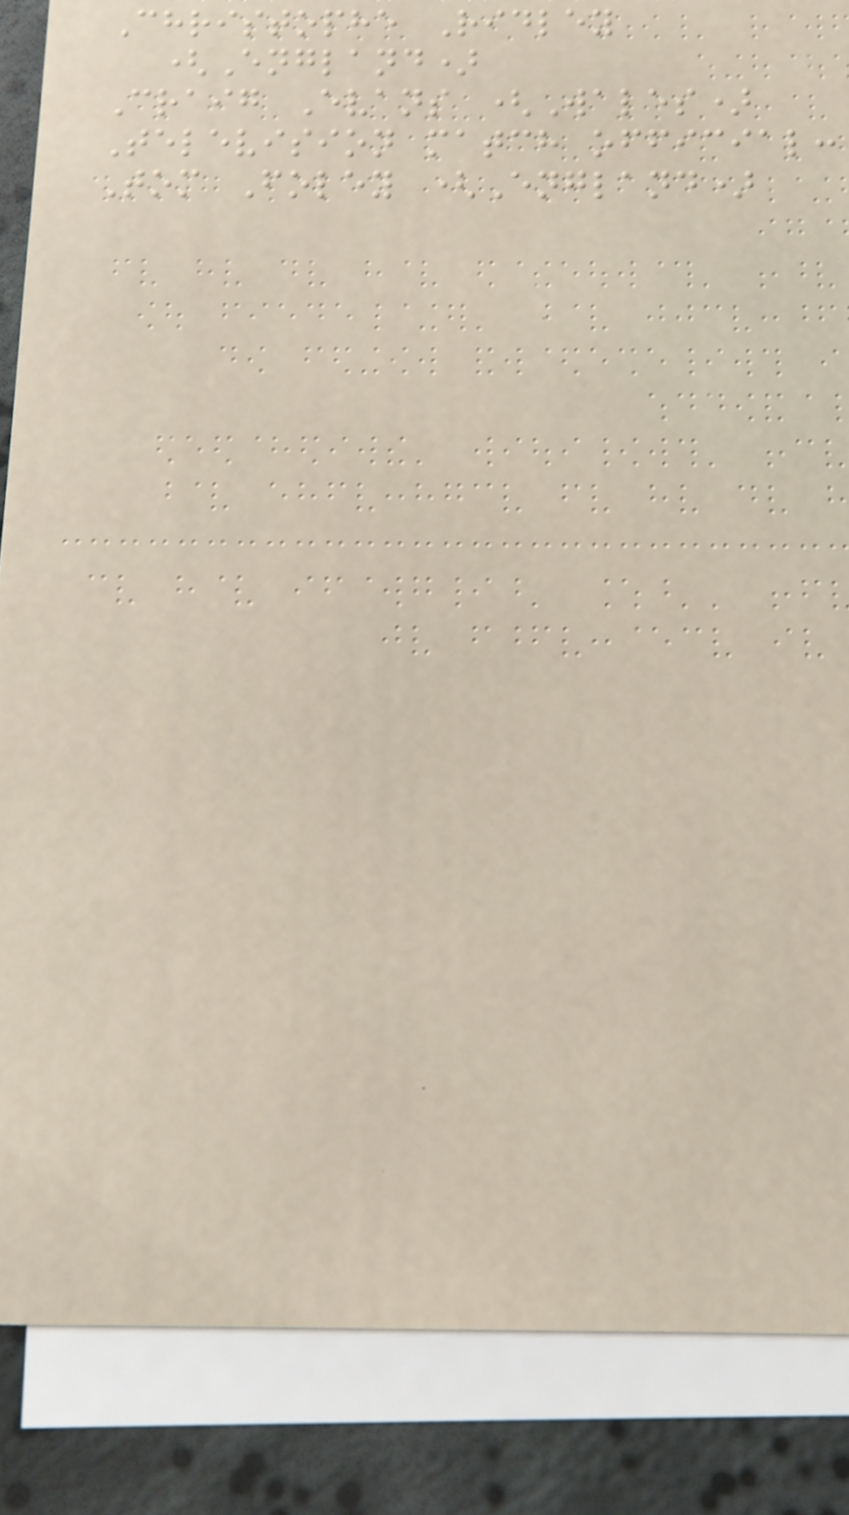Christophe Ridley
(England)
Craig Evans (Wales)
Television match official:
Tom Foley (England)
